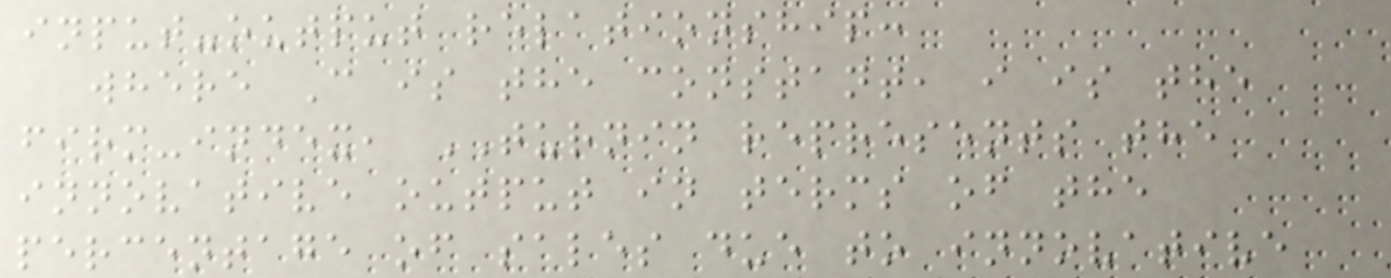input-output relationship:
where C is the constant, i is the
firm-index, TURNIN represents the
innovative output in terms of the
percentage of sales due to innovative
